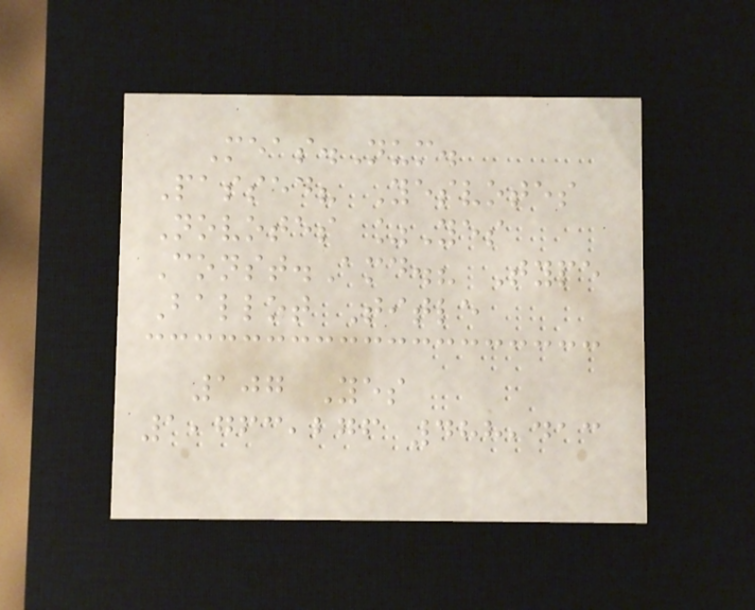Meas.Num.
Passed? Yesvotes
Novotes %Yes
Const.Amd.? Type
Ballot Title
107 Yes
1,763,276 488,413
